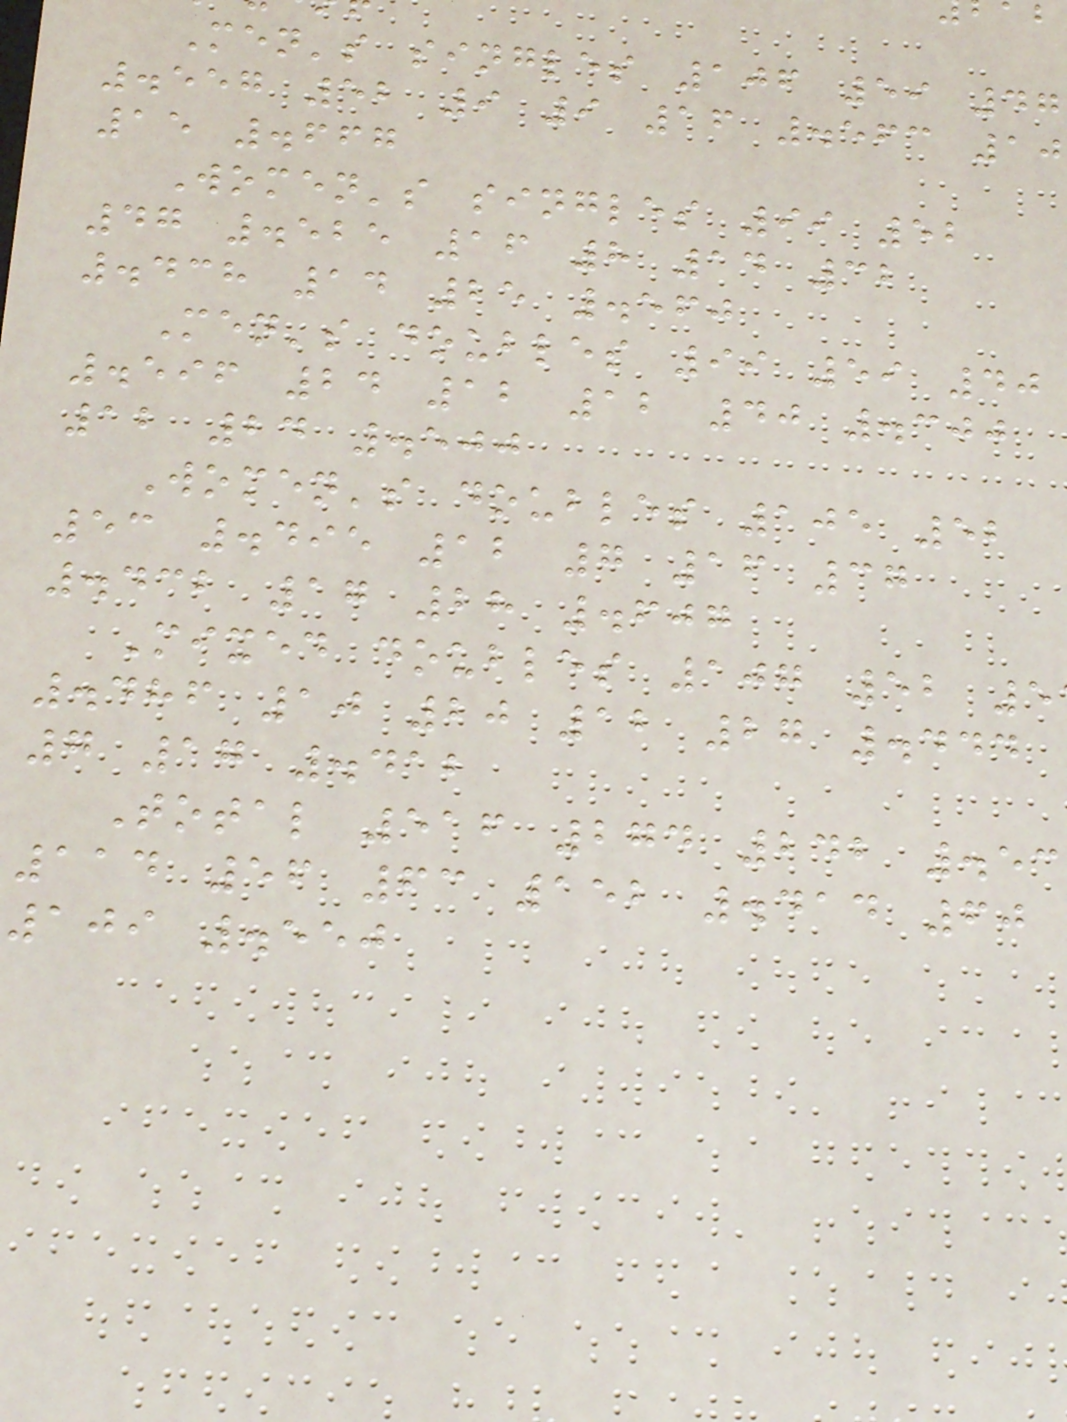Men's singles 106 59 47
.557 52 9 9 16 .563 10
15 .667
Women's singles 99 52
47 .525 16 8 14 32
.438 14 25 .560
Men's doubles 99 59 40
.596 24 12 12 40 .300
12 24 .500
Women's doubles 105 52
53 .495 12 7 16 37
.432 17 28 .607
Mixed doubles 107 52 5
.486 10 20 12 27 .444
7 17 .412
Total 516 274 242 .53
114 56 63 152 .414 60
109 .550
